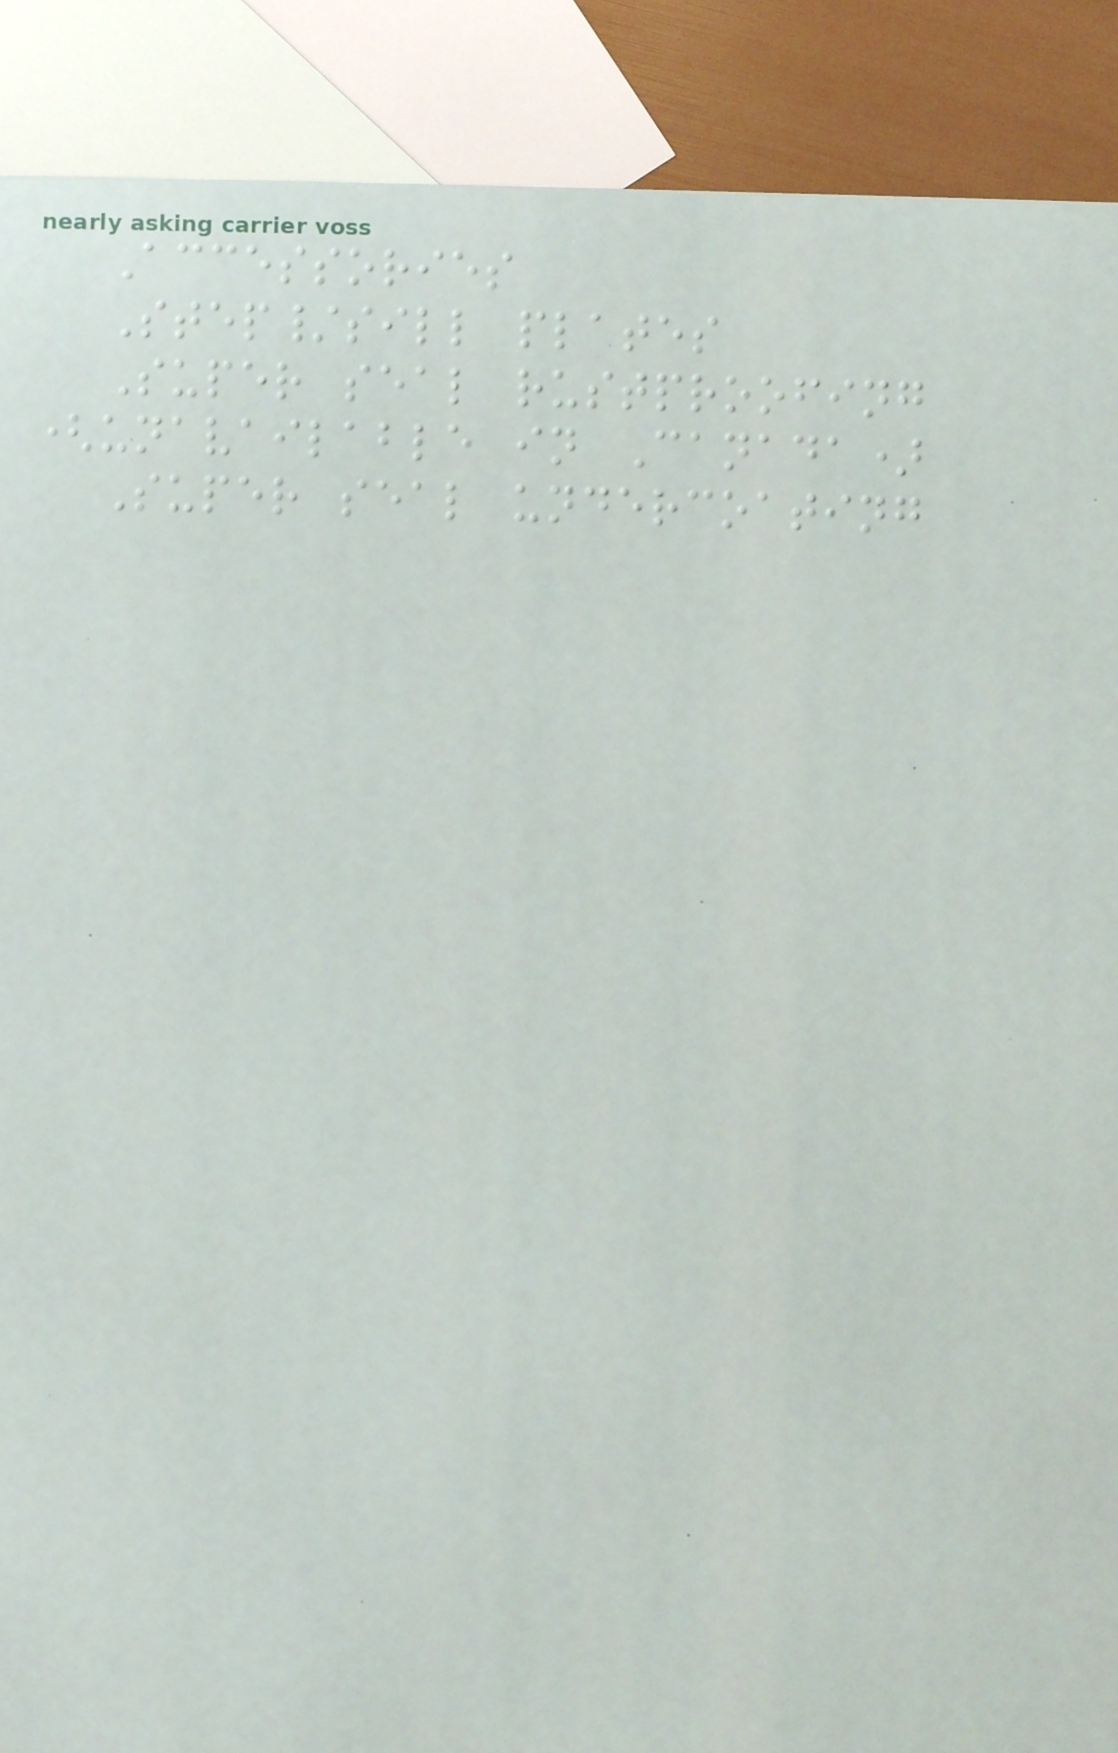Accessories
Step/sill plates
Super seal rustproofing
(unavailable in Canada)
Super seal undercoating
